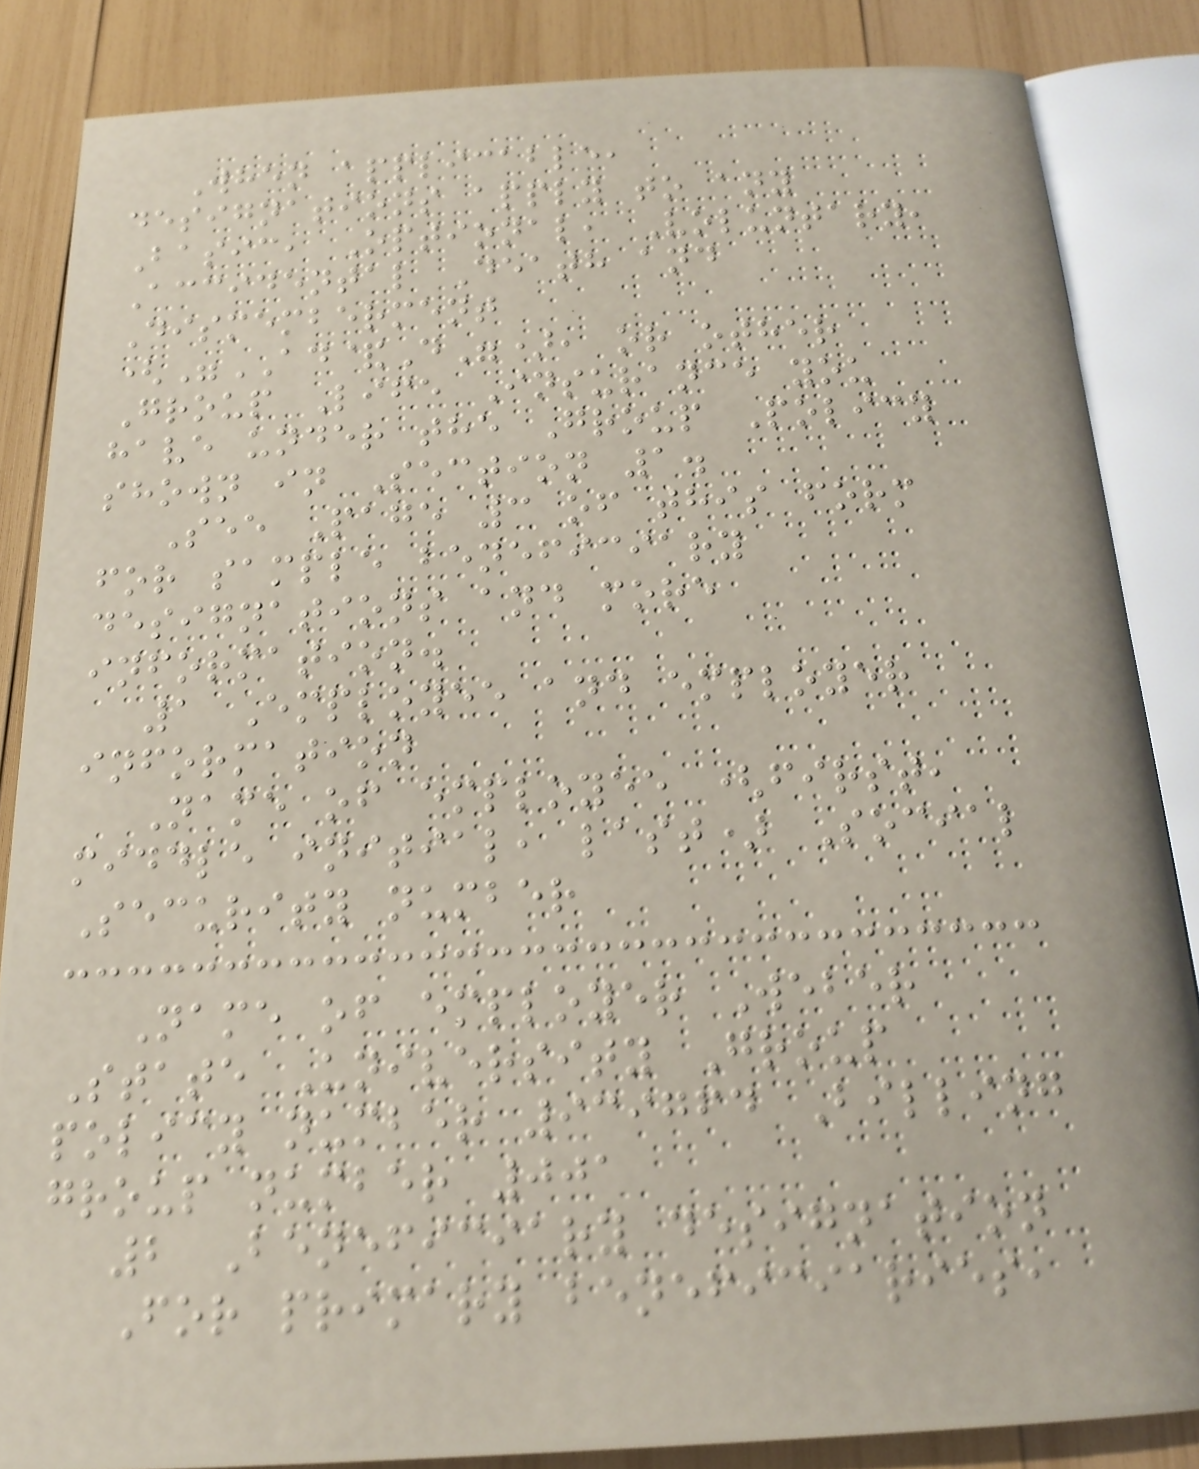When applicable,
designations apply to any
Basic, Optional, Voluntary,
Accidental Death and
Dismemberment
("AD&D"), or other
Group Life Insurance you
have under the Group Policy
shown in Section 1.
See Page 3 of this form
for sample beneficiary
designations and more
information.
1 Employee and employer
information
Name of employee (first,
middle initial, last) Social
Security number
Name of employer Weber
State University Group
policy number 939764 Billing
group number 001
2 Beneficiary designation
For primary beneficiaries,
